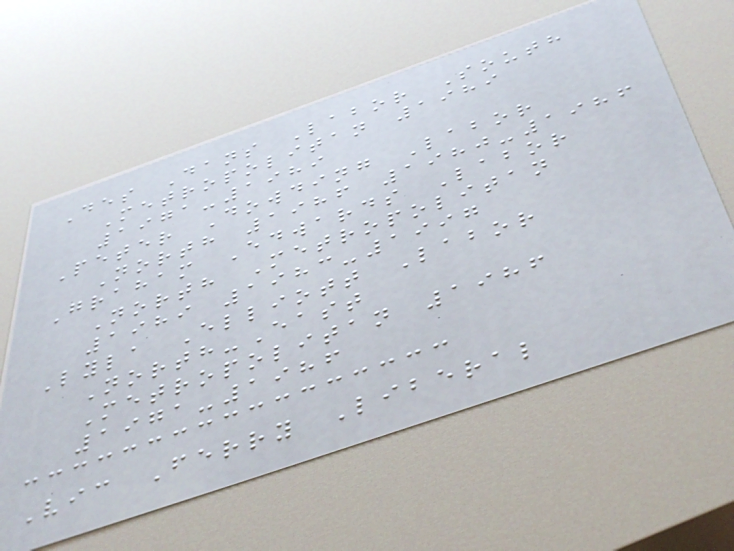Des Dans Labor South
Metropolitan 1989
1971-1989
Peter Dowding Labor
North 1986 1980-1986
Graham Edwards Labor
North Metropolitan
1989 1983-1997
Lyla Elliott Labor
North-East
Metropolitan 1986
1971-1986
Vic Ferry Liberal
